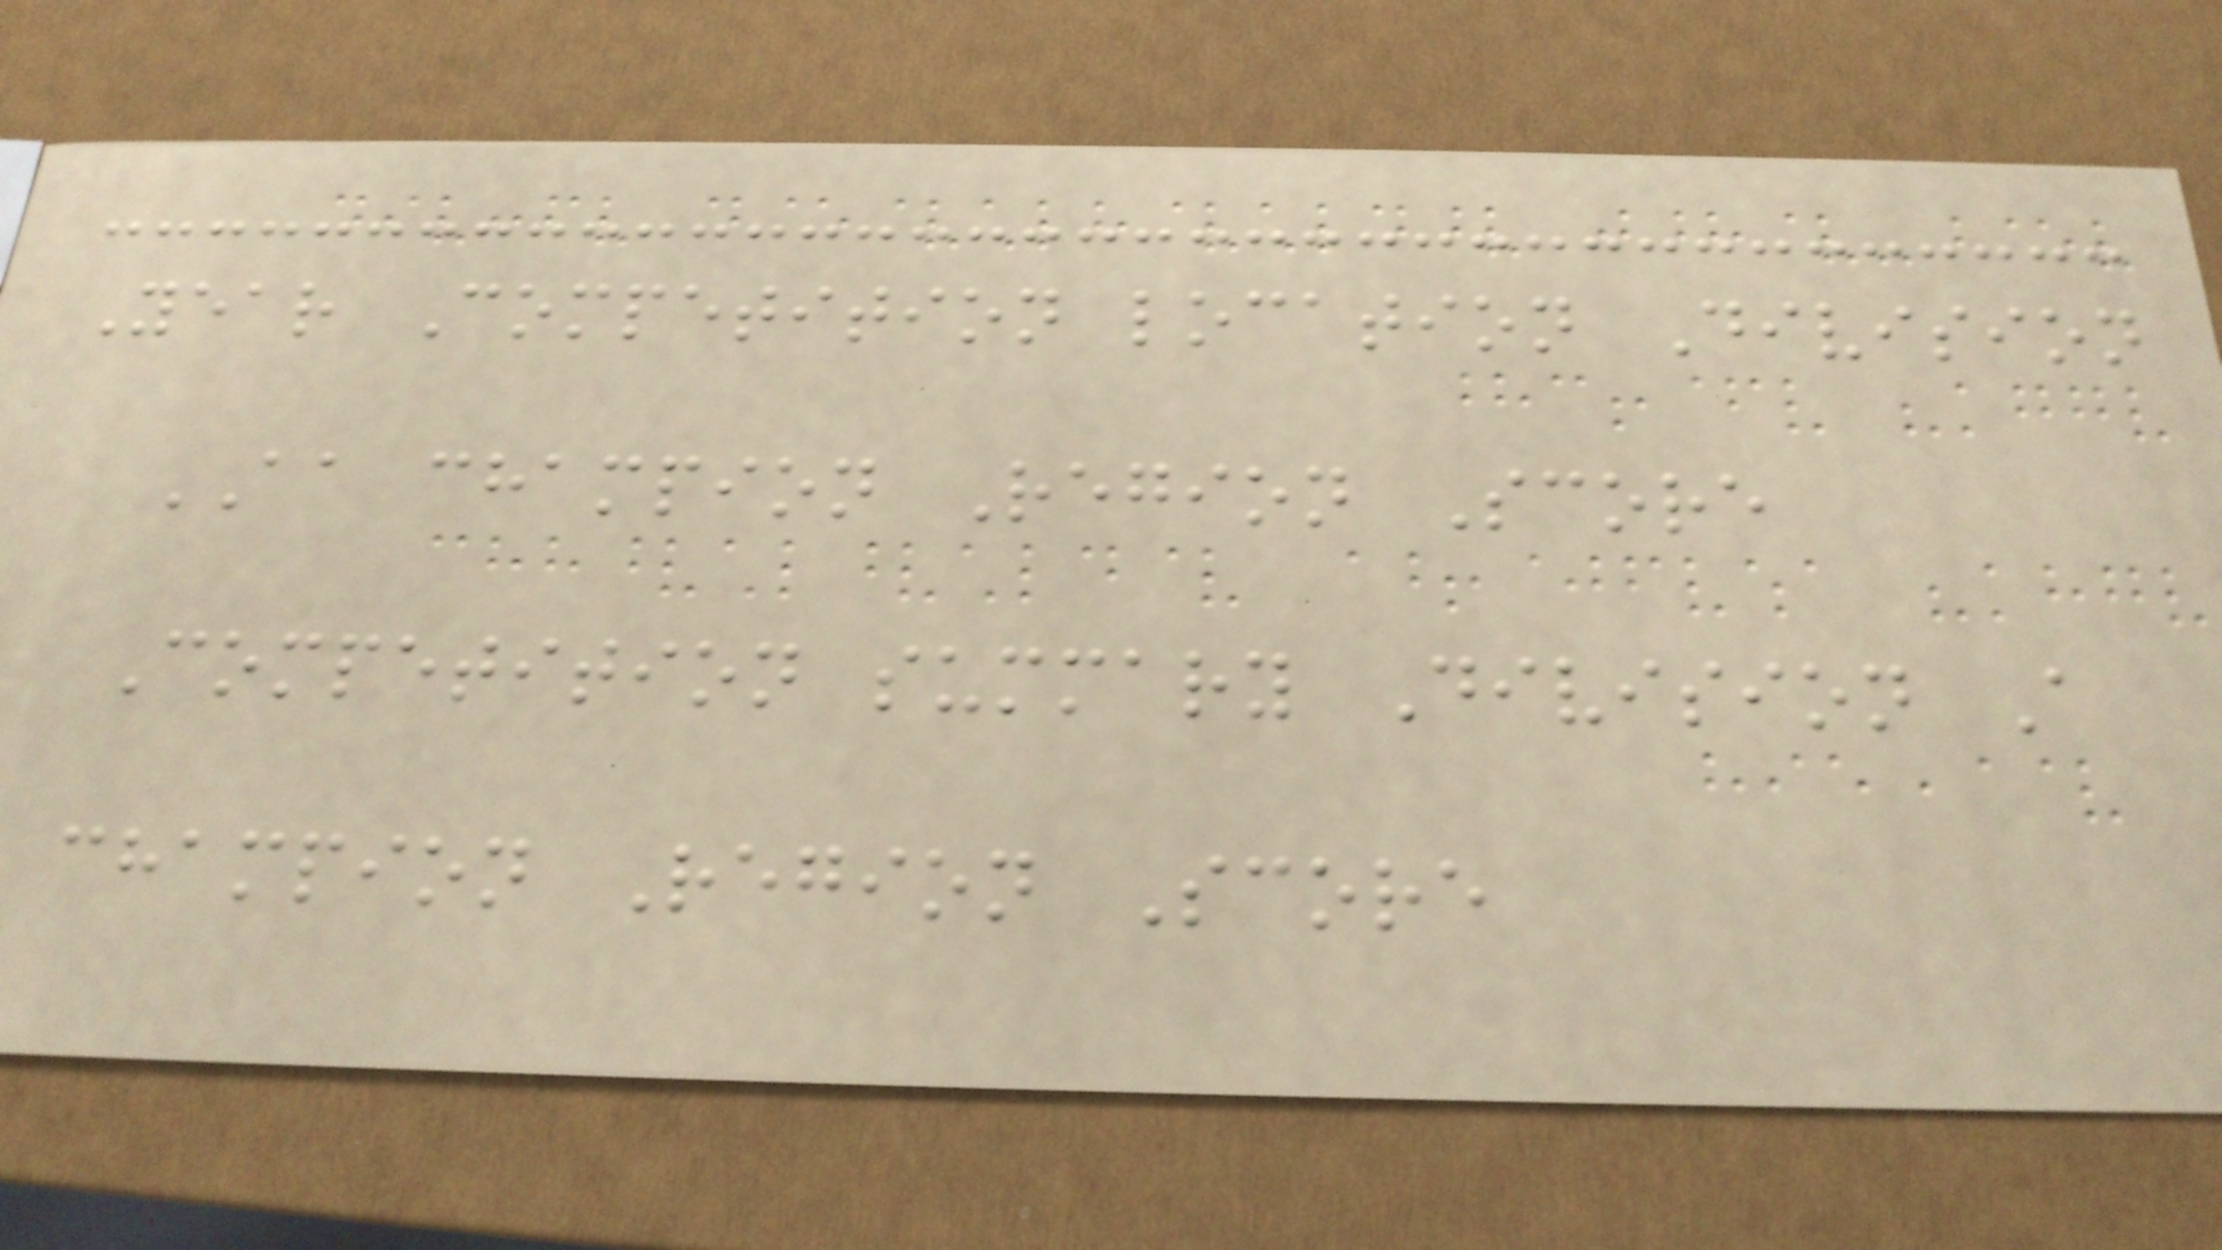Year Competition location Division
AA champion Region Score
Competition summary Division A
champion Region Score
